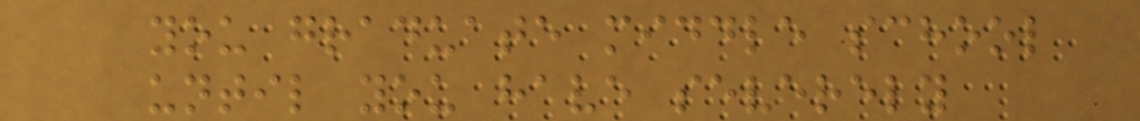you graduate middle school
until you have severely
